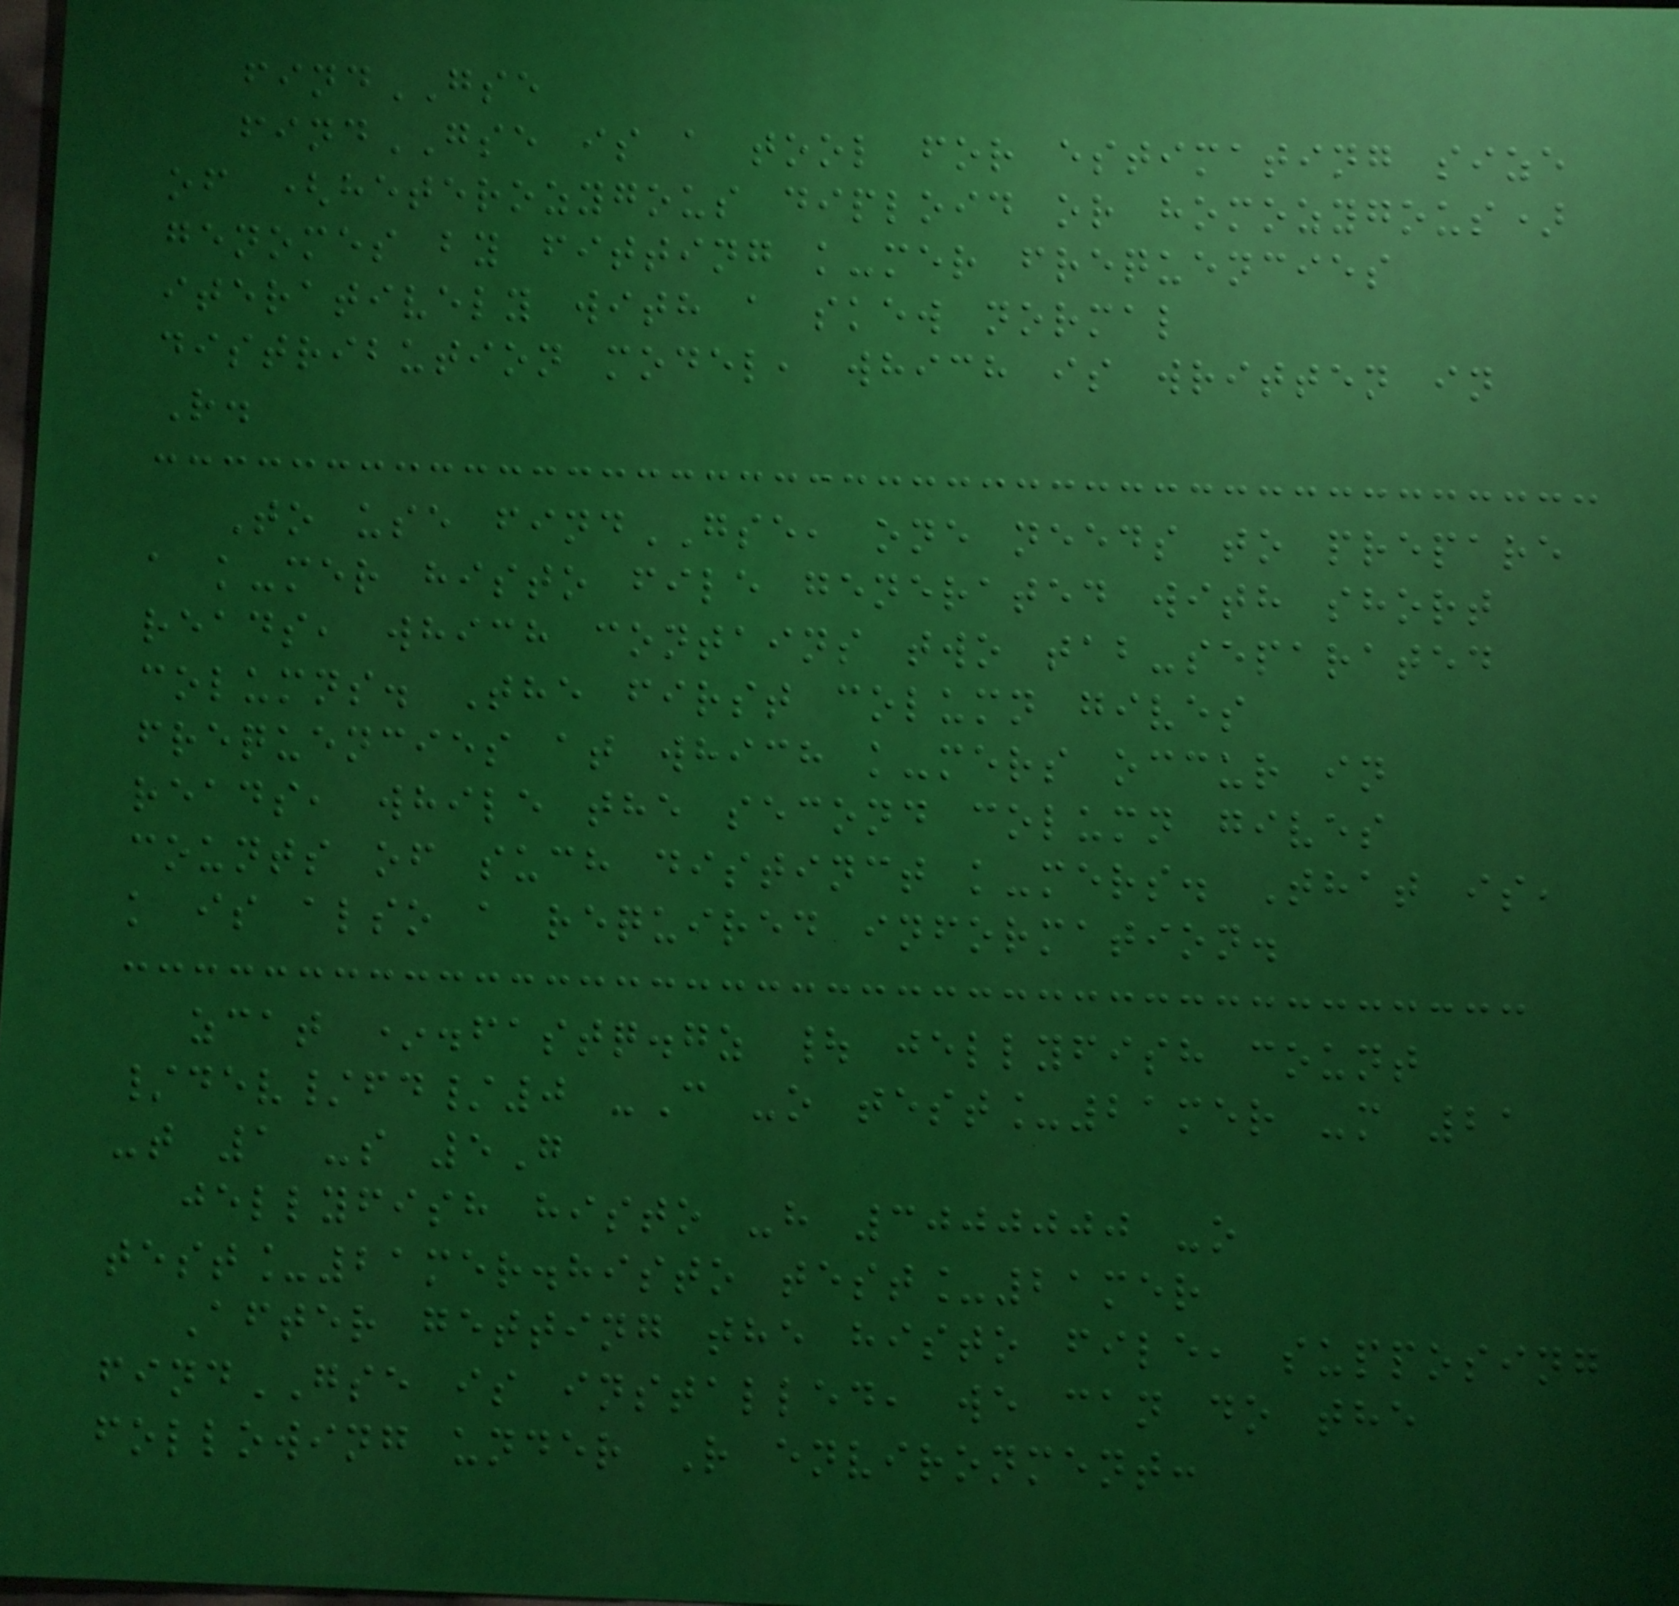findGSE
findGSE is a tool for estimating size
of (heterozygous diploid or homozygous)
genomes by fitting k-mer frequencies
iteratively with a skew normal
distribution model, which is written in
R.
To use findGSE, one needs to prepare
a k-mer histo file generated with short
reads, which contains two tab-separated
columns. The first column gives
frequencies at which k-mers occur in
reads, while the second column gives
counts of such distinct k-mers. That is,
k is also a required information.
zcat *.fastq.gz | jellyfish count
/dev/fd/0 -C -o test_21mer -m 21
-t 1 -s 5G
jellyfish histo -h 3000000 -o
test_21mer.histo test_21mer
After getting the histo file, supposing
findGSE is installed, we can do the
following under R environment:
